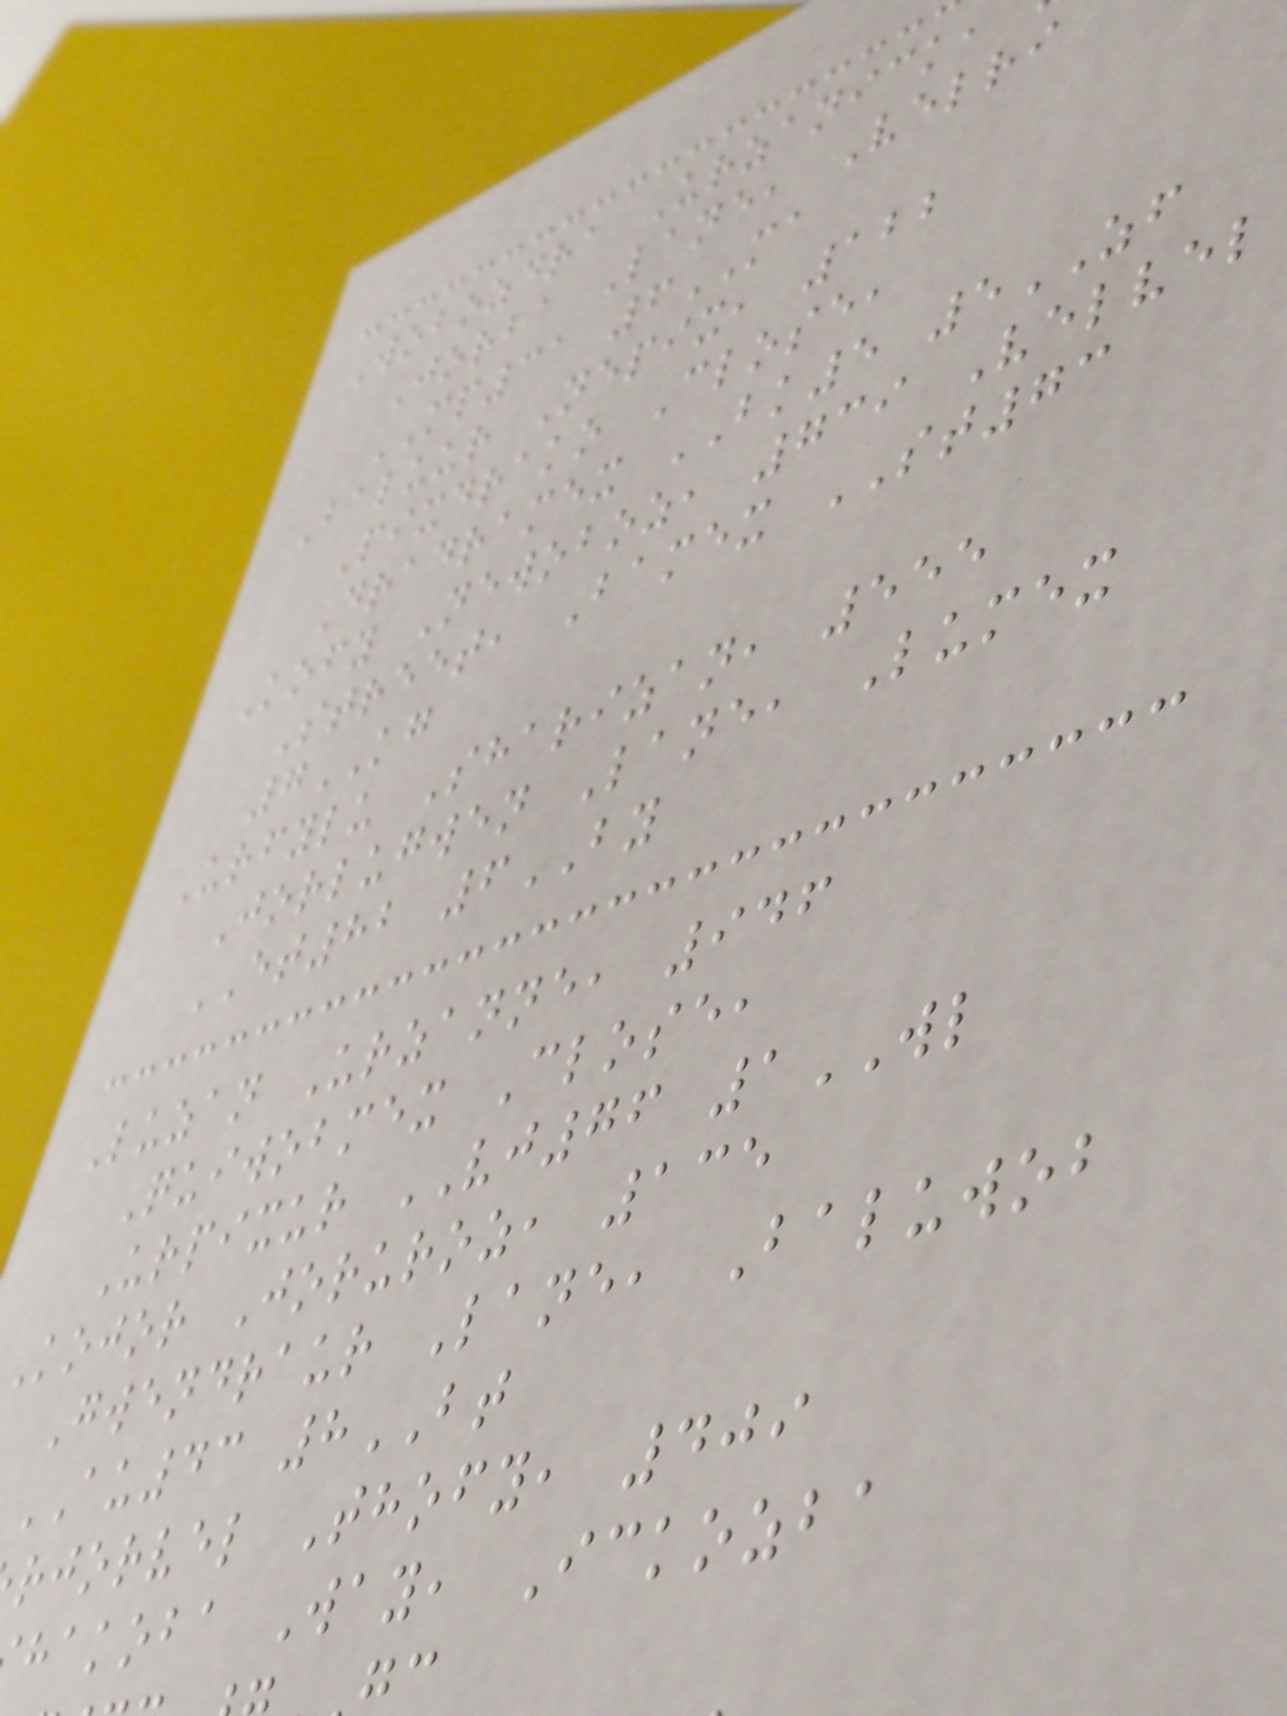Wobozdra Urzanick,
Jorba Lane, Velri
MP31 6MA
Baluur Nepix, 122
Pixdrako Close,
Dradramex BK5 5ZF
Kofy Newoboz, 739 Velvel
Street, Bamex ST73
7KG
Urfylu Sharizan, 555
Jorlugwen Lane, Lumex
ET82 6BY
Luzan Urzanne, 946
Quiwobmex Close,
Urpixur VJ76 1WL
Kojor Joruroz, 135
Gwendraur Lane, Baluwob
AU43 8BT
rjorvel Thofy, 409
hakoba Way, Ickozba
